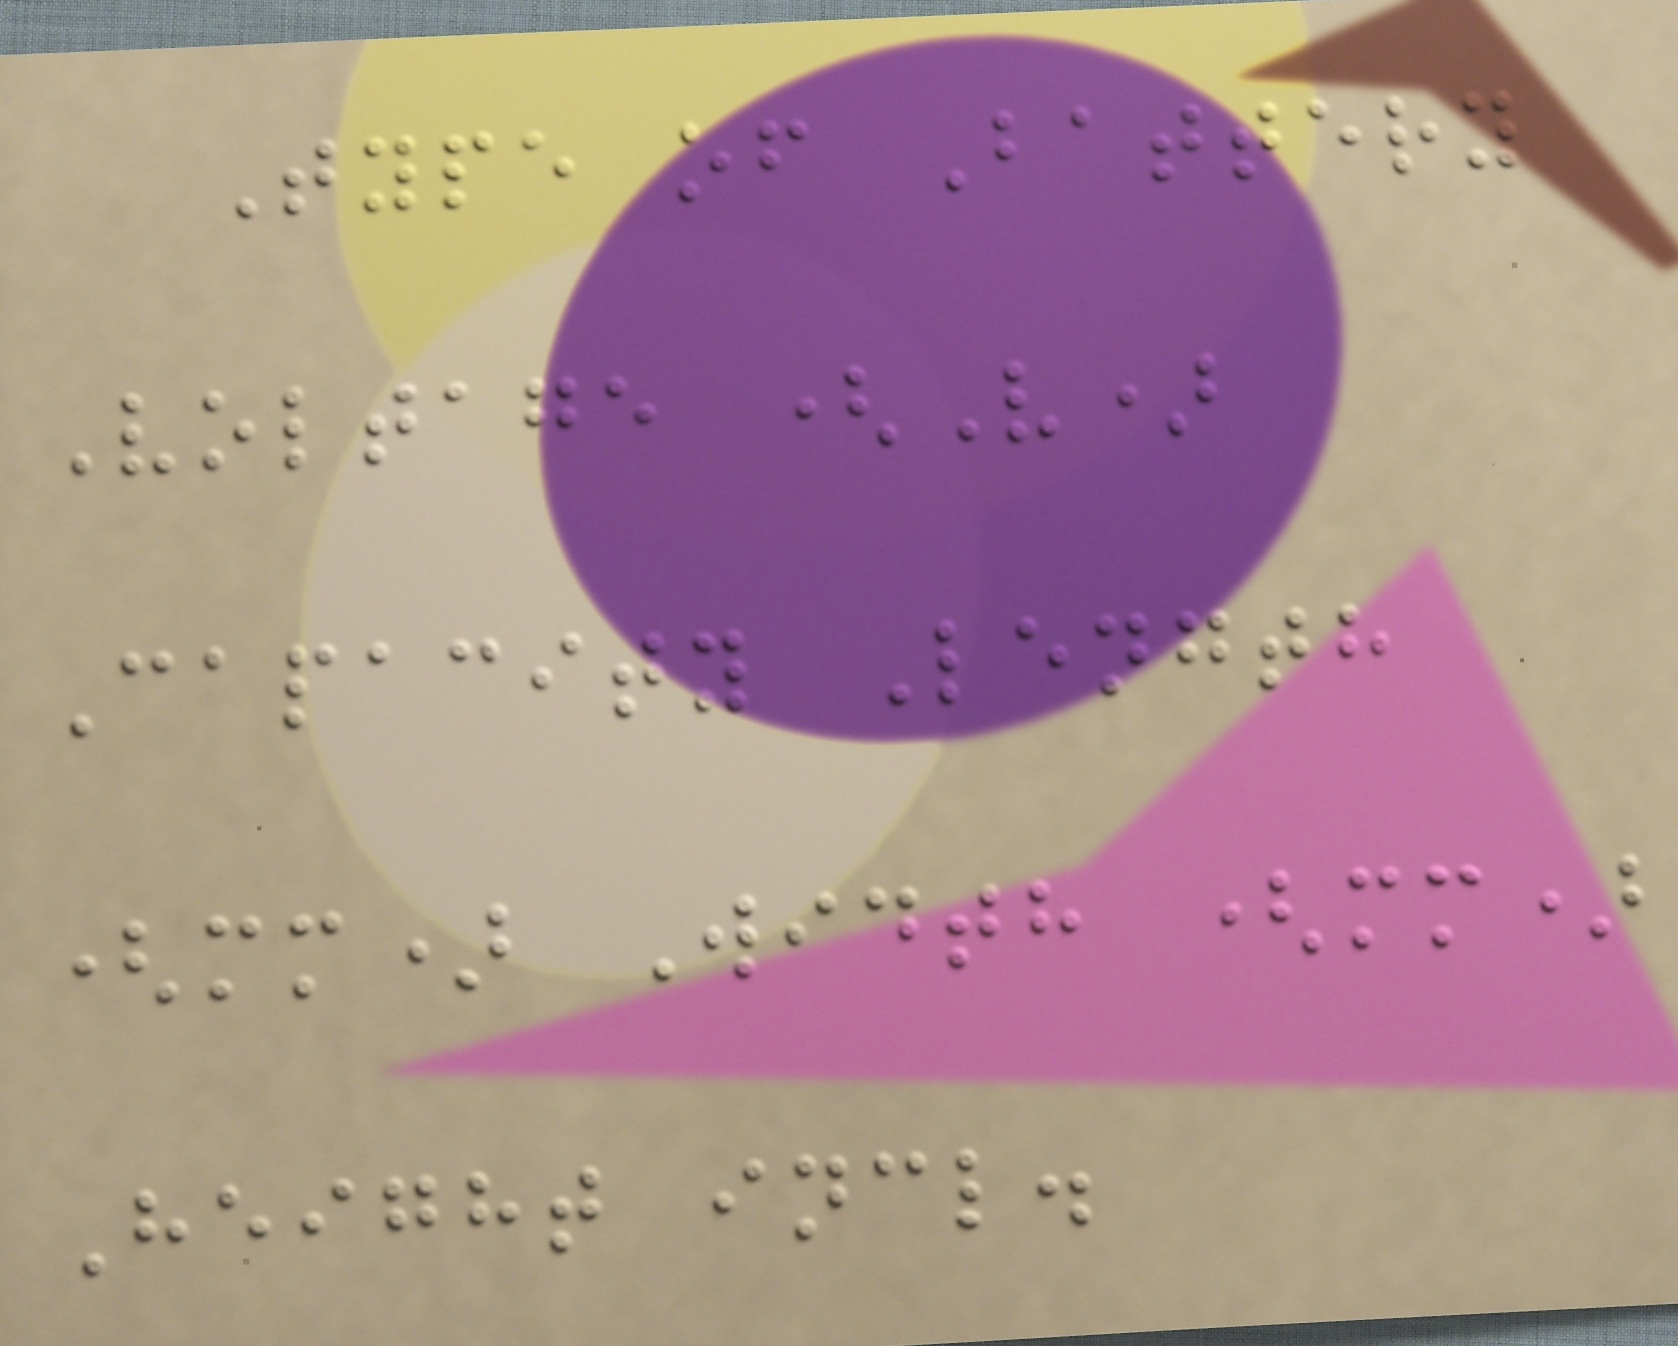Type of Battery
Voltage (V)
Capacity Length
(mm) Width (mm)
Height incl.
